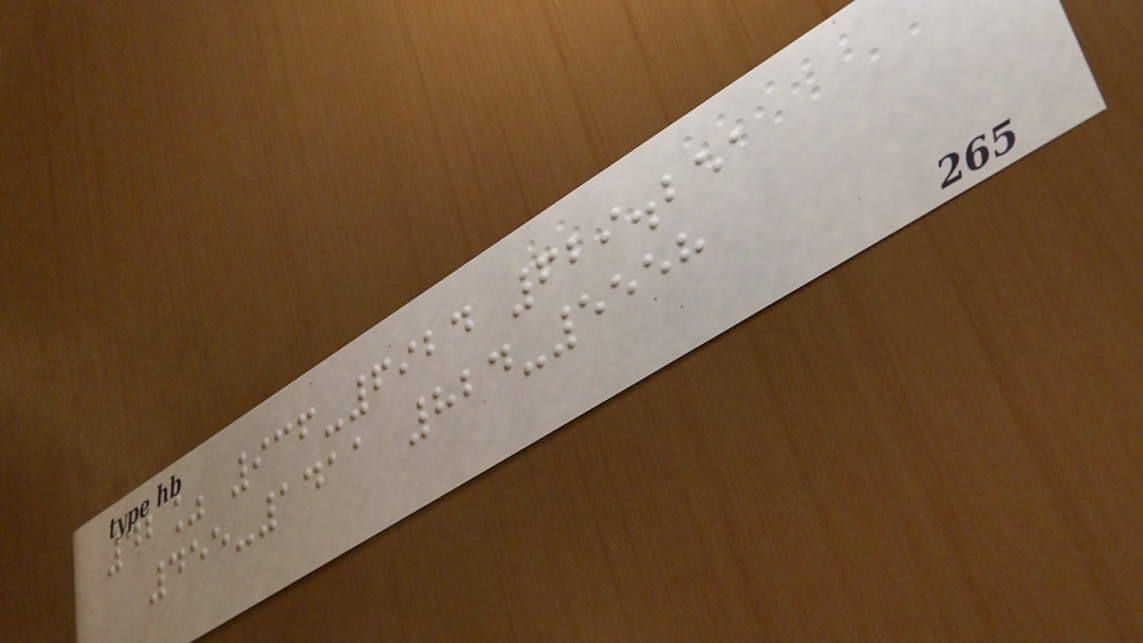42% 936-6924 629.251
455-1411 824-5558
